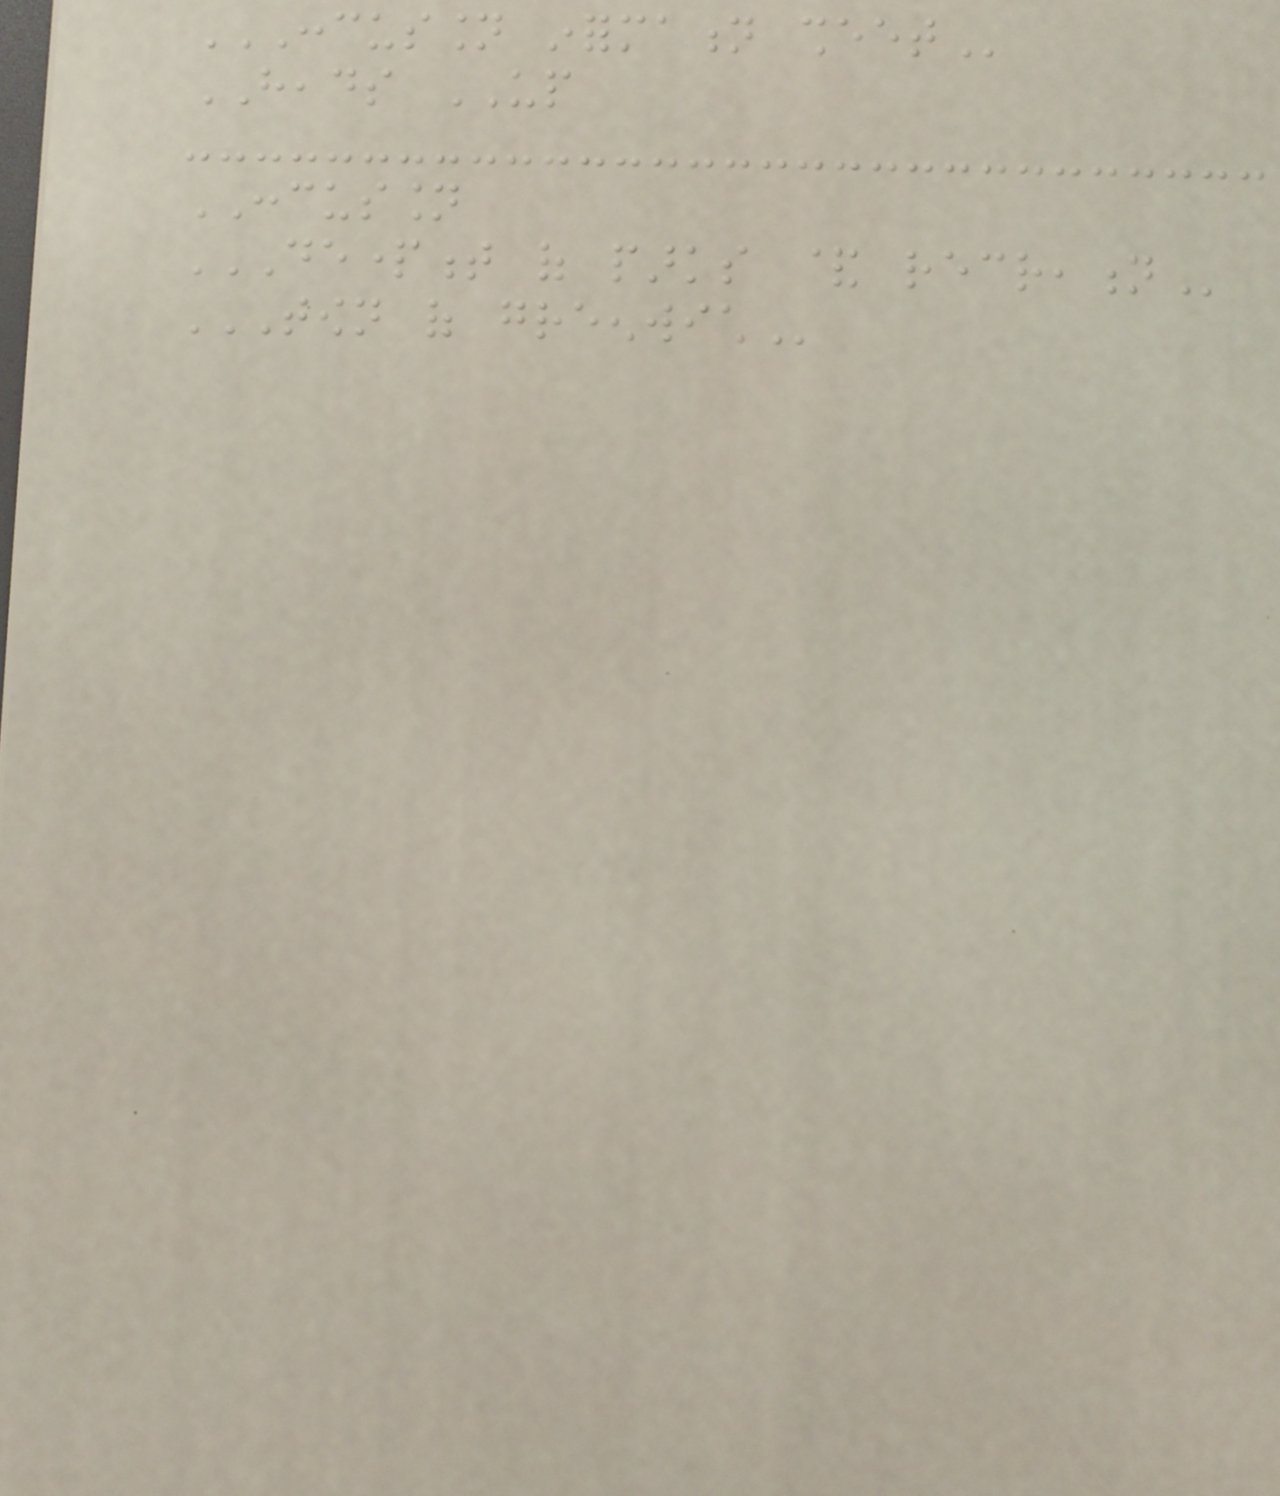CONCUSSION INFORMATION SHEET
HEADS UP
CONCUSSION
DEPARTMENT OF PARKS & RECREATION
TOWN OF GREENWICH
